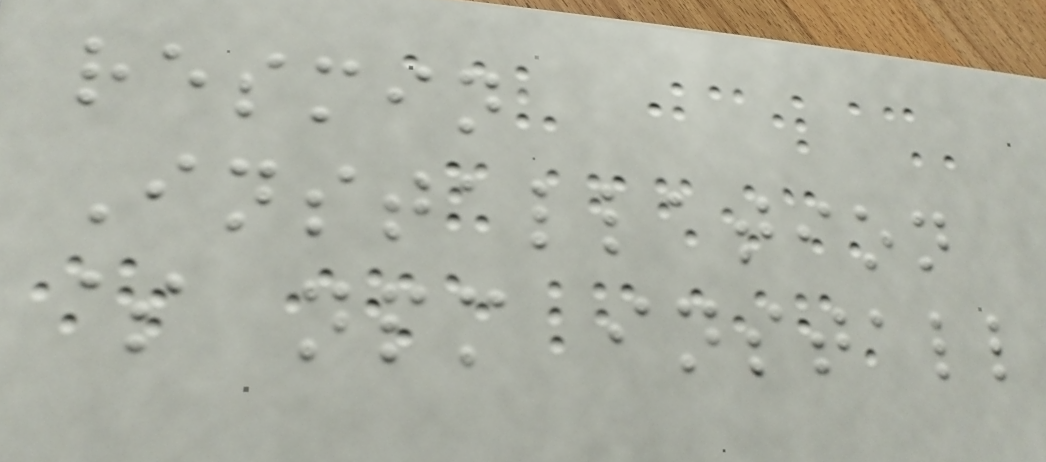resmin
Installation
$ npm install
